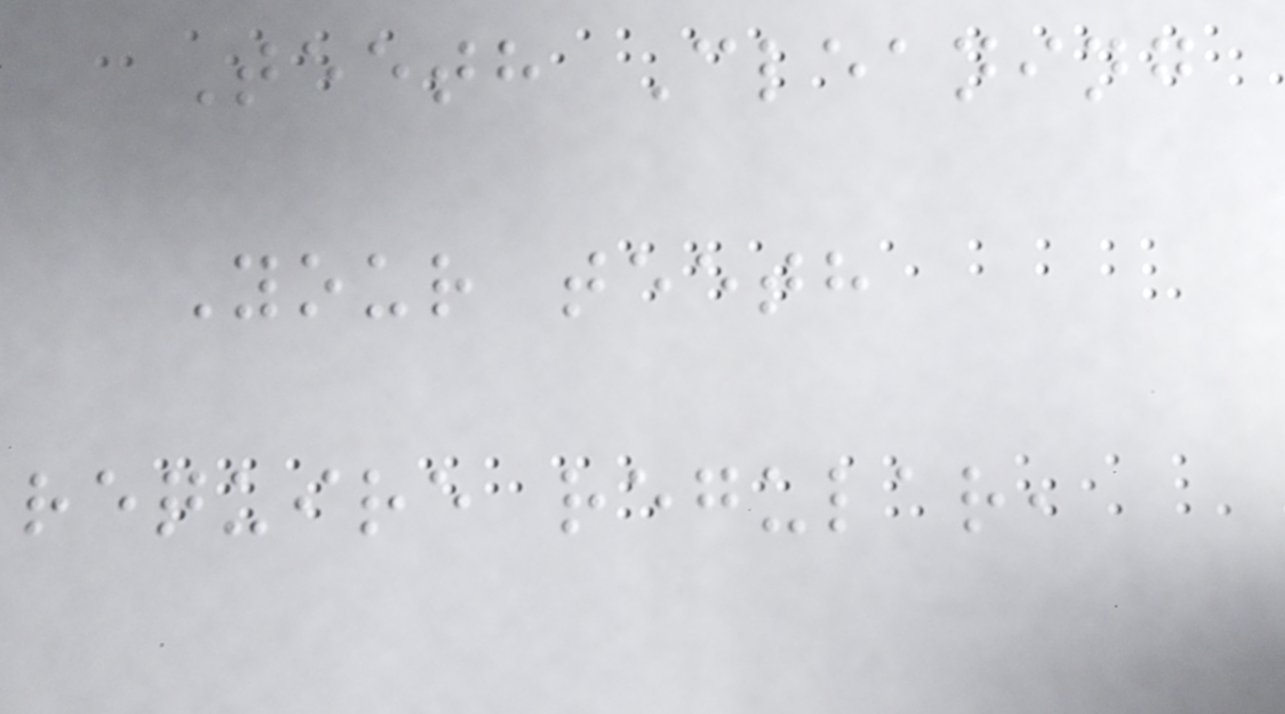Teeth Cleaning
Your teeth
require regular,
